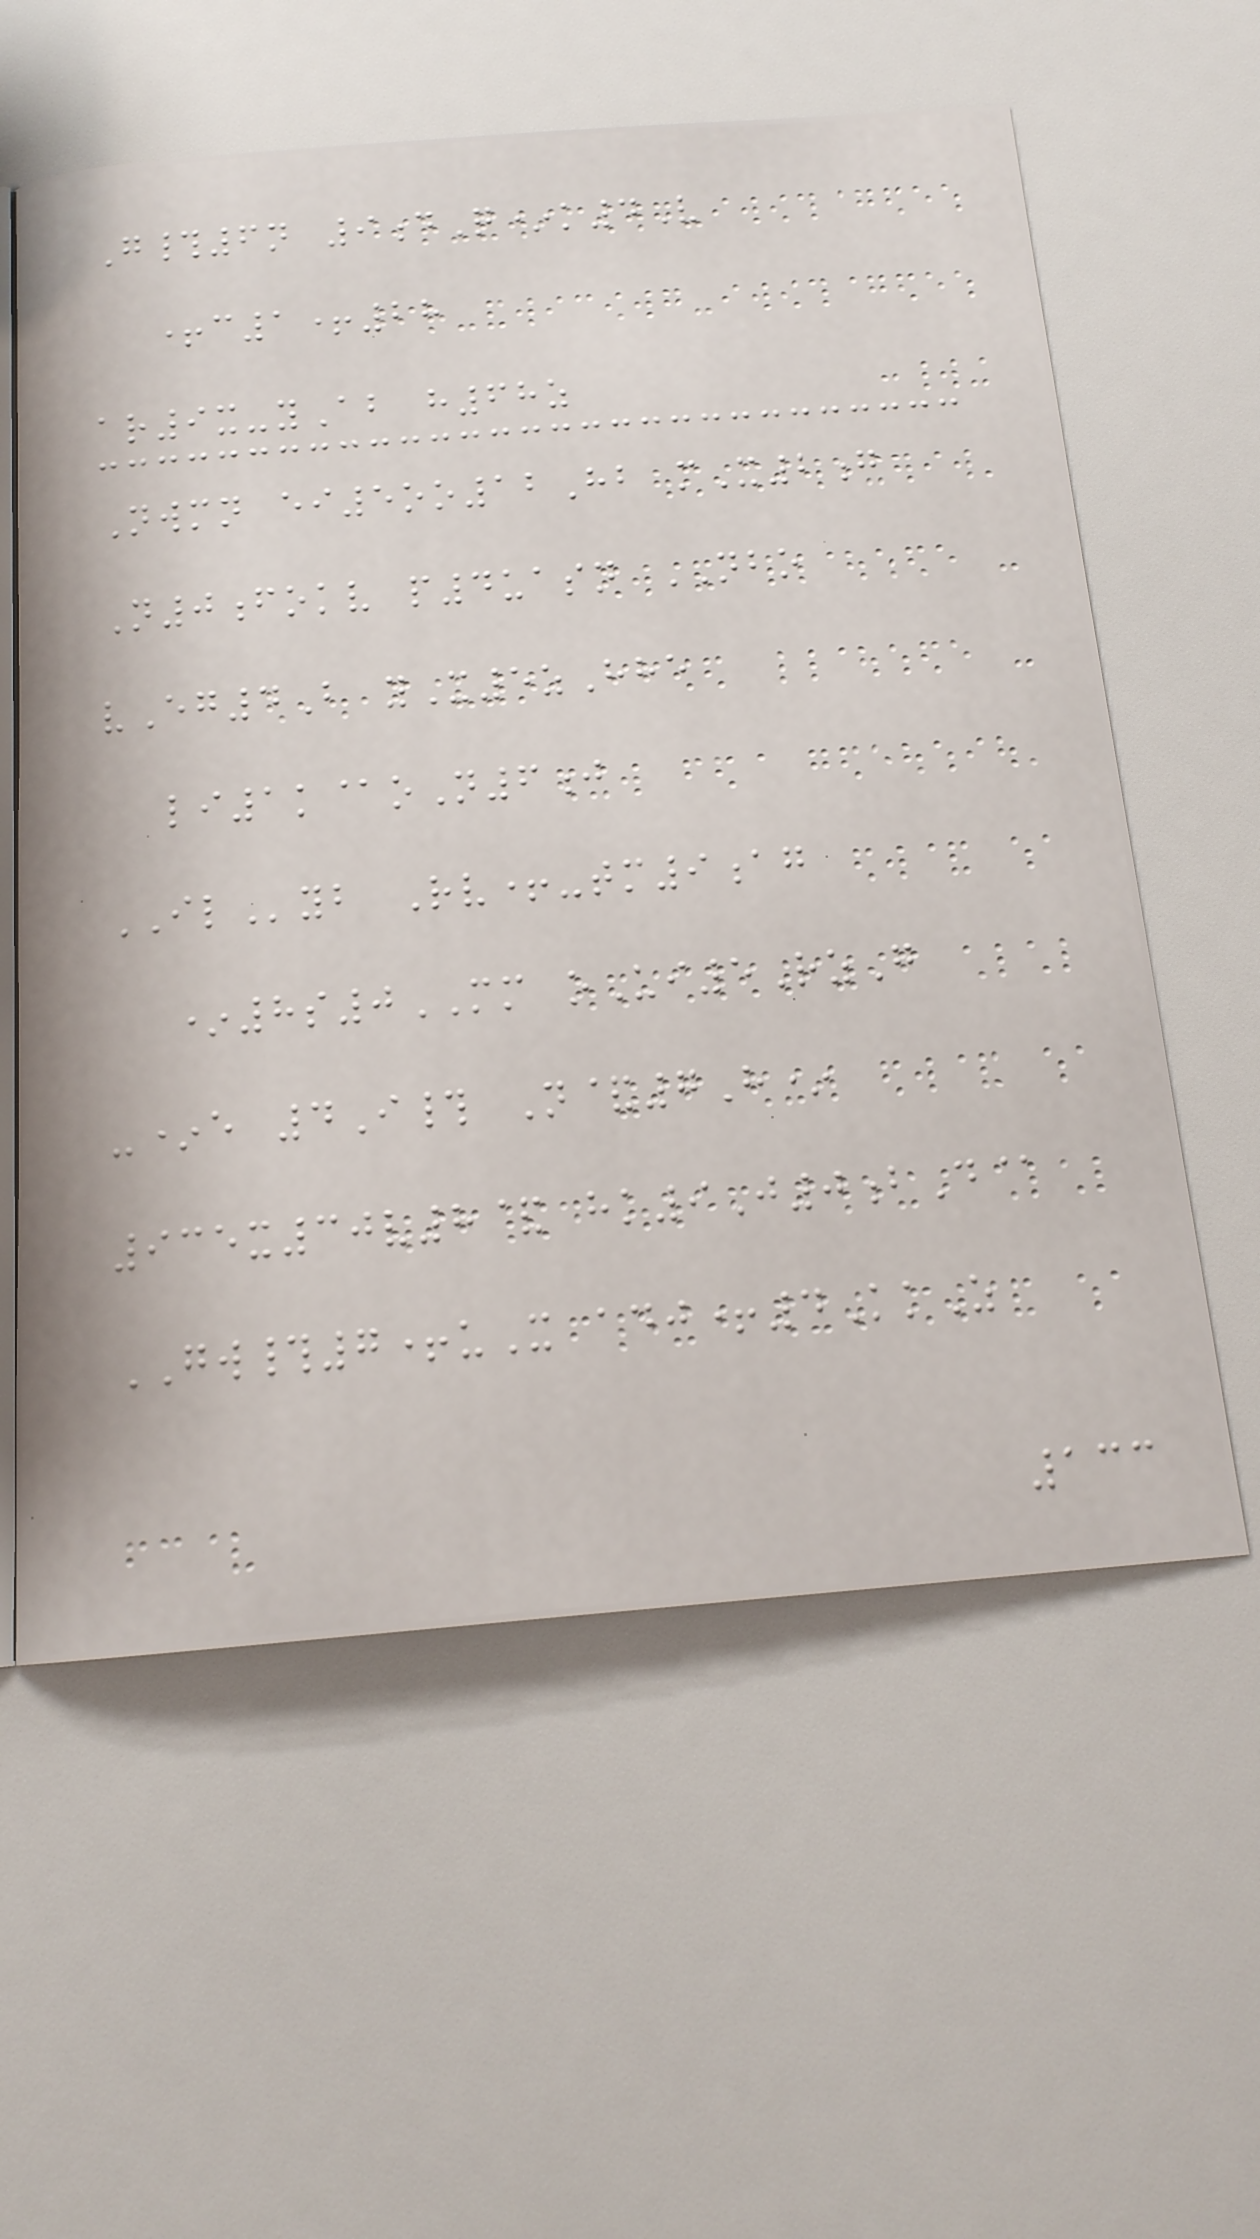G#6n 9dQ*k4V
+c1+28
ar9x-yAb h68z
Nwmn ei5oo12Hb mX2g
N0fokv p4uasn NBO
vEg4B yX5zHhe
li1k@oN6j
ILyb Rv+-tm9ag
*8s0MM oUi5RzG
-*e 4I# N&7H*
935x30v8& hk9J0bD@
GW#7+uX adj+4KkZ
133
